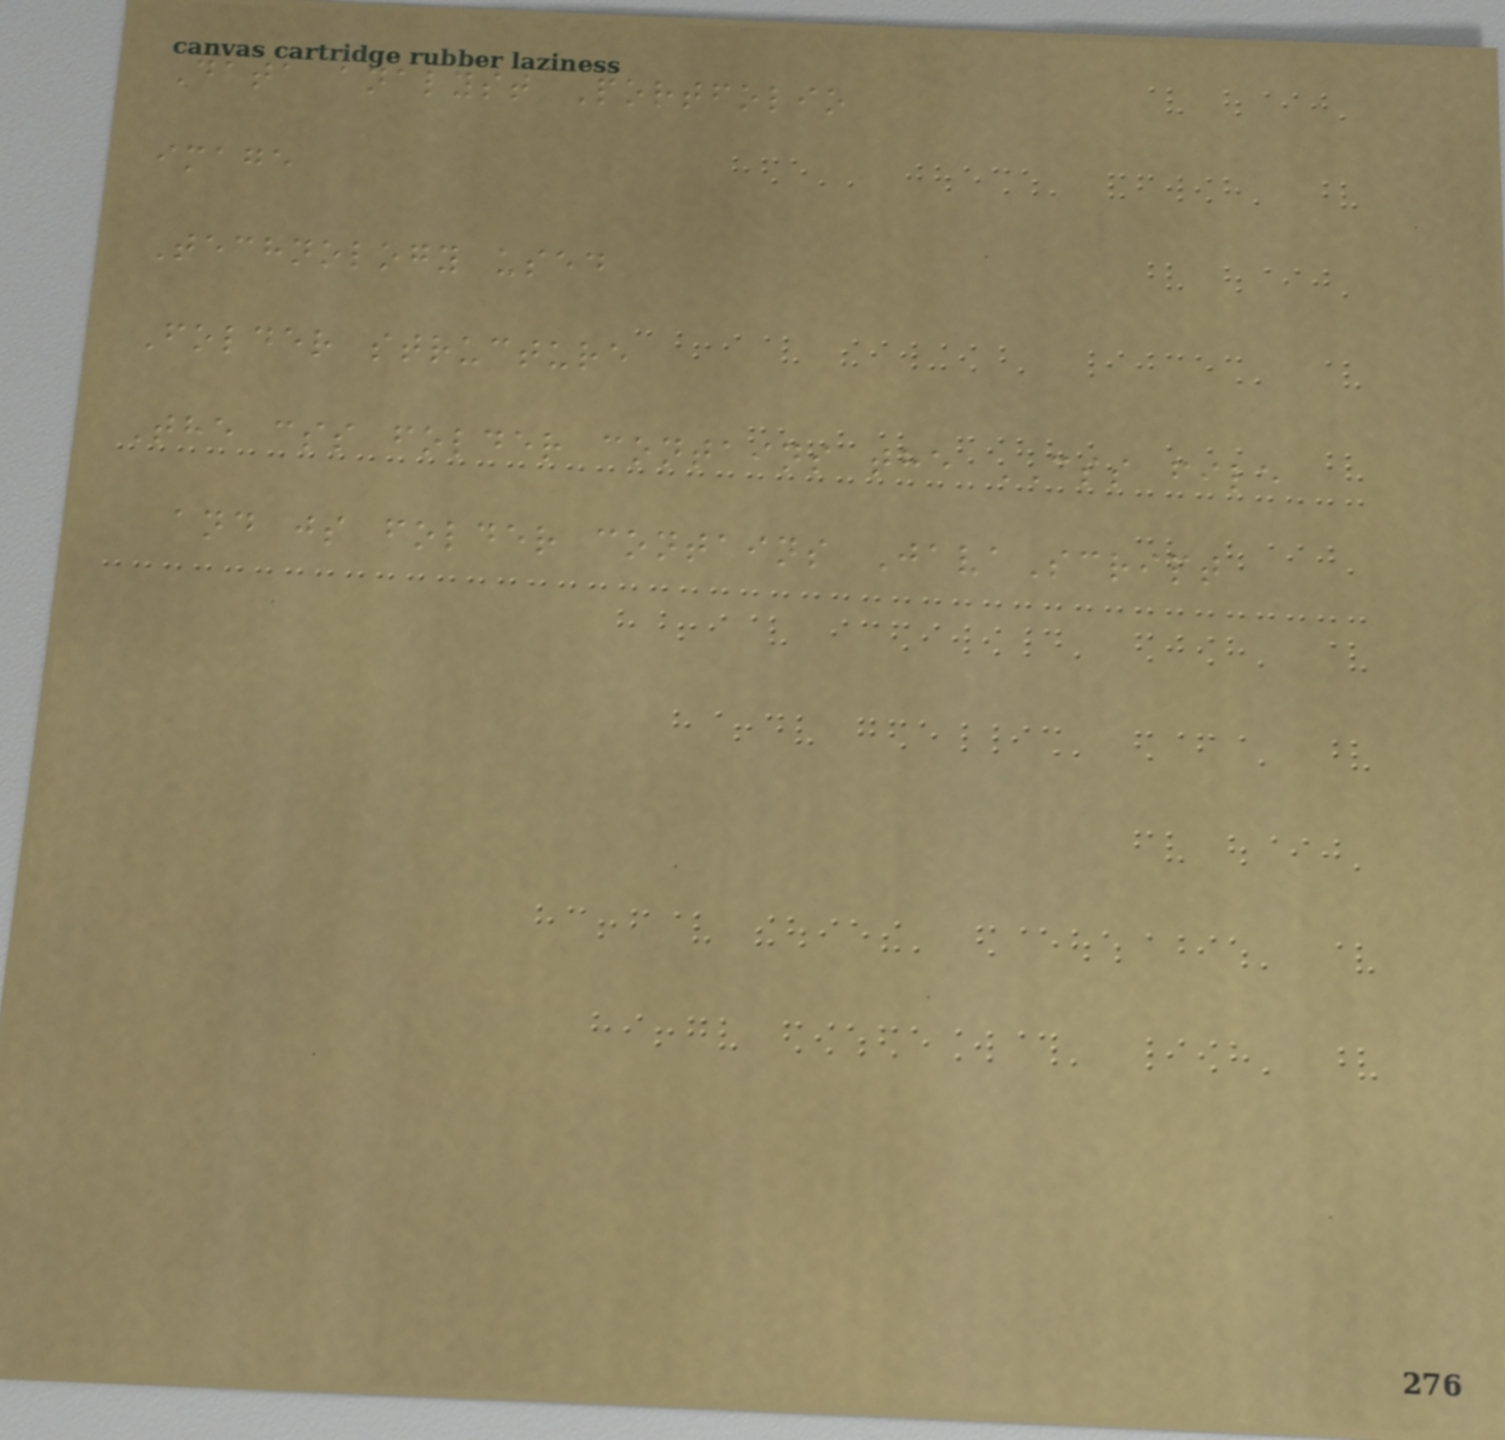Data analyst Portfolio
image
Technology used
Folder structure
The css folder contains the CSS file
and js folder contains JavaScript
